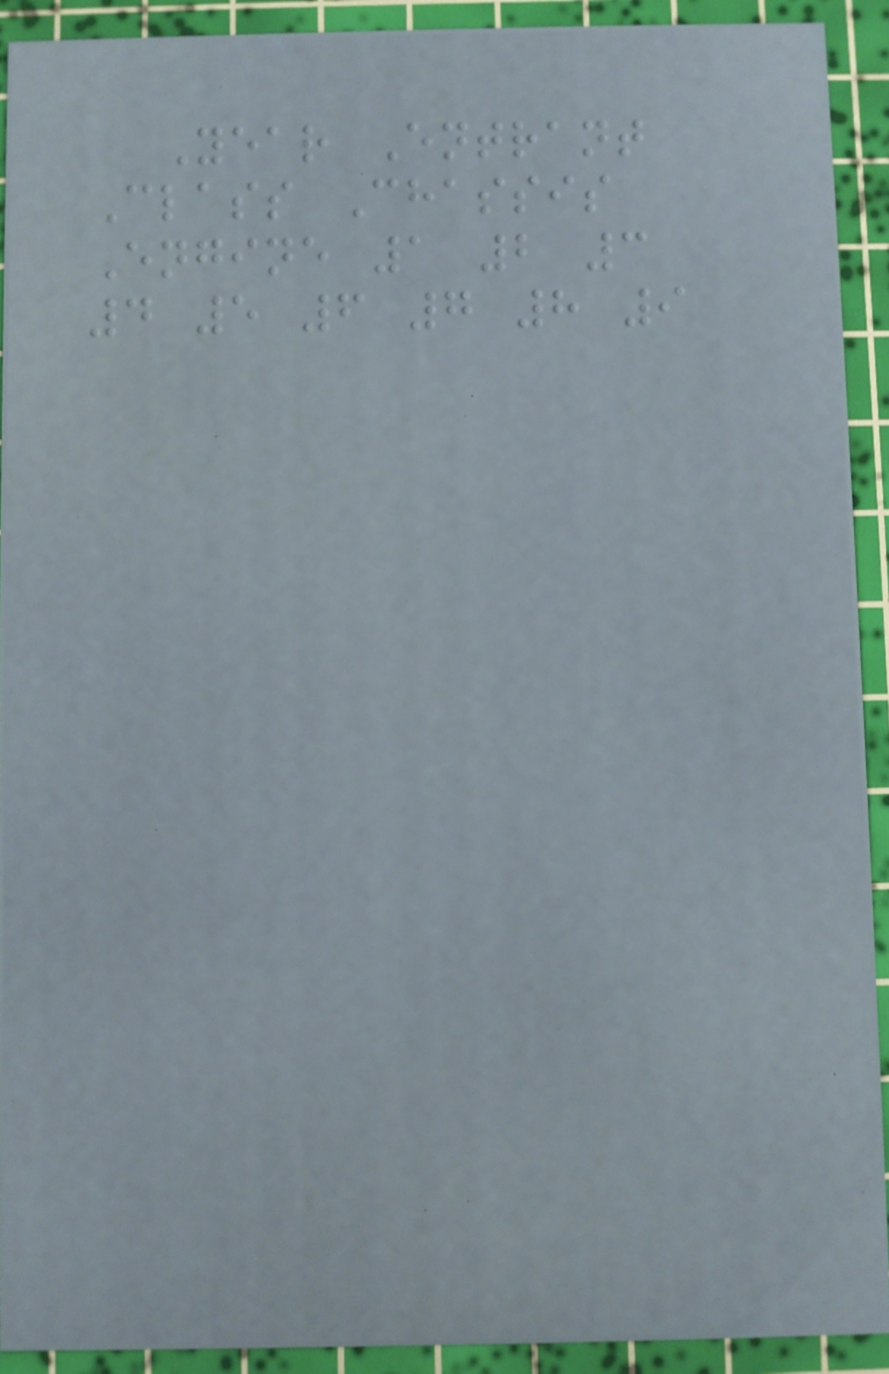Year Entrant
Class Chassis
Engine 1 2 3
4 5 6 7 8 9
